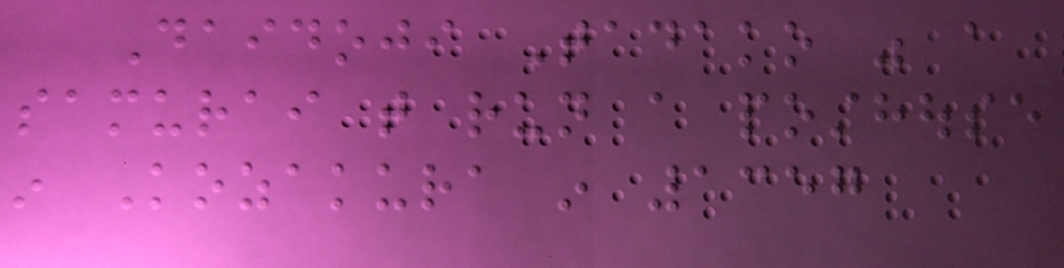Daidoji Tadako was a
samurai that run a posthouse
in Kozakura in 1357
